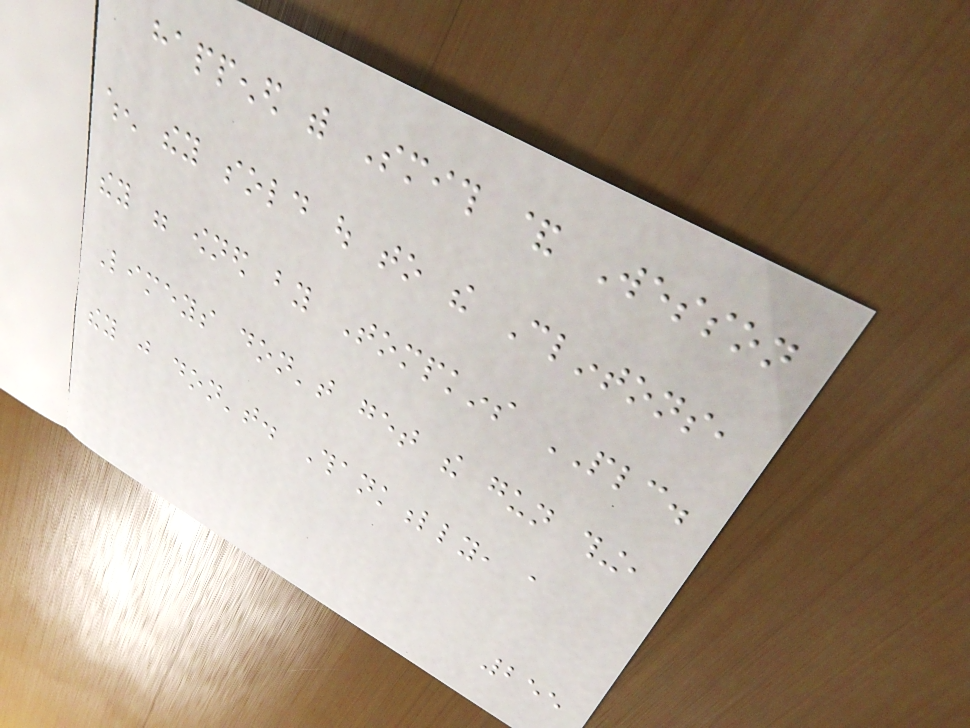happened with Smith & Wesson
when they sold out to the Clintons,
they were owned by Tompkins PLC.
Limeys don't get the gun thing,
they just don't. Thankfully, a
255
